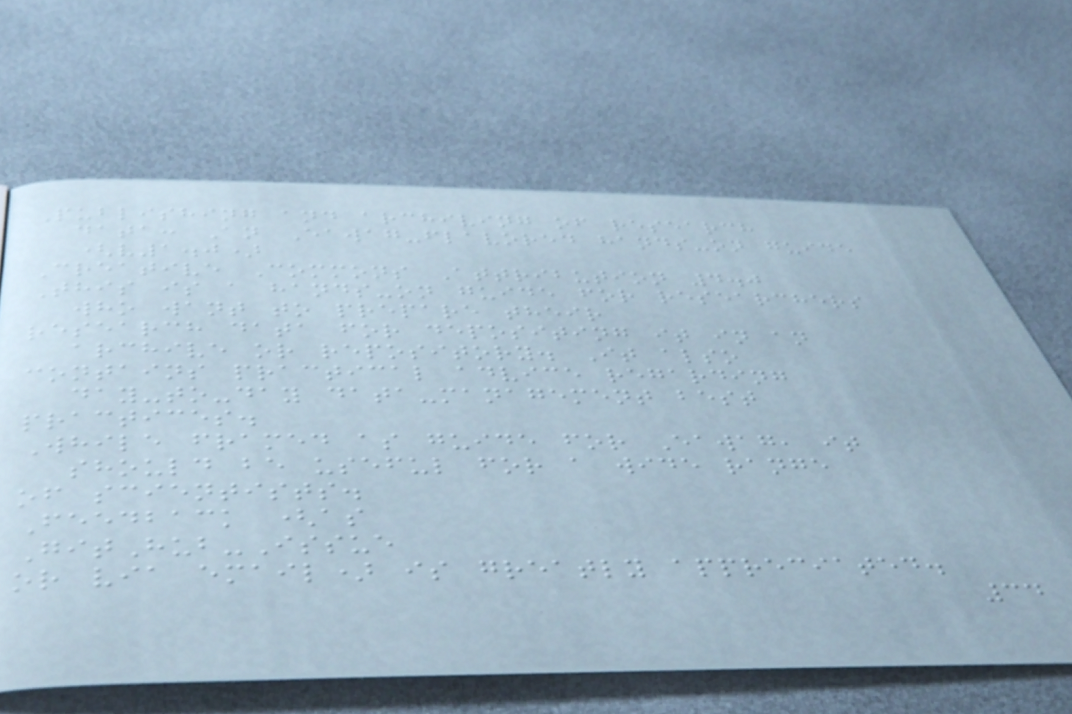Publishing and archiving of research
data: An Eawag-flavored hands-on guide
(v1.0)
Creative Commons Attribution 4.0
This is a hands-on guide for researchers
who want to prepare their
research data for depositing it in an
archive or repository. It also
contains practical advice regarding
day-to-day data-management best
practices.
While framed as guide for Eawag, it
should be useful for a wide range
of scientists.
Feedback (as
GitHub-Issue
or via email) is greatly appreciated.
34
